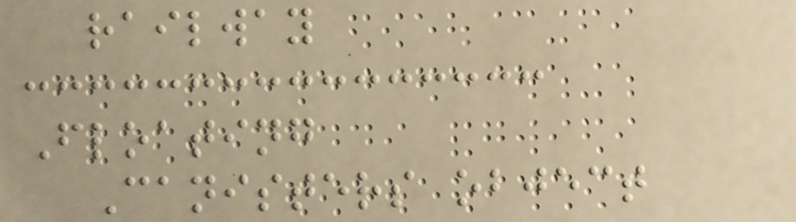railway
Floating
Canisters object
